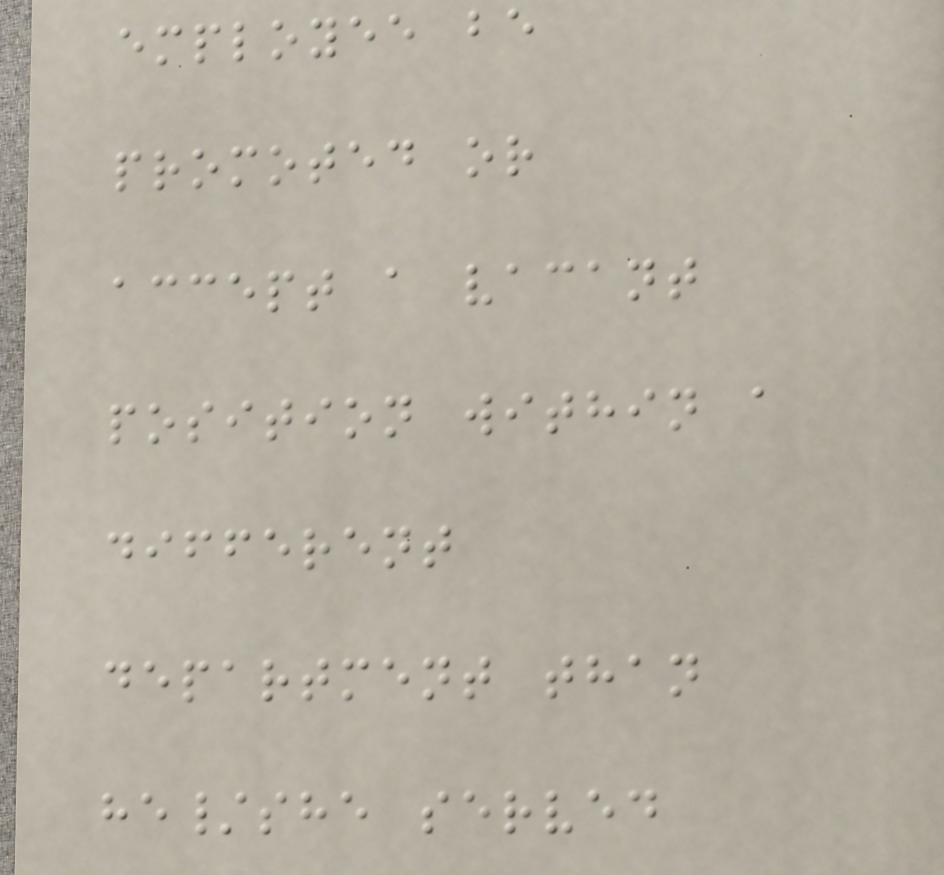employee be
promoted or
accept a vacant
position within a
different
department than
he/she served
